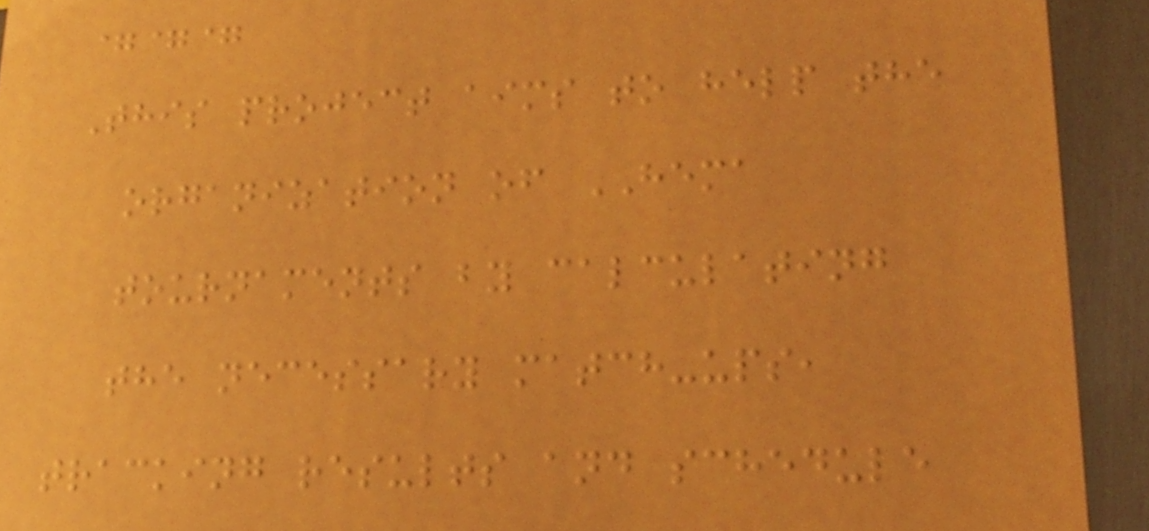===
This project aims to help the
organization of HEMA
tournaments by calculating
the necessary match-ups,
tracking results and schedule
